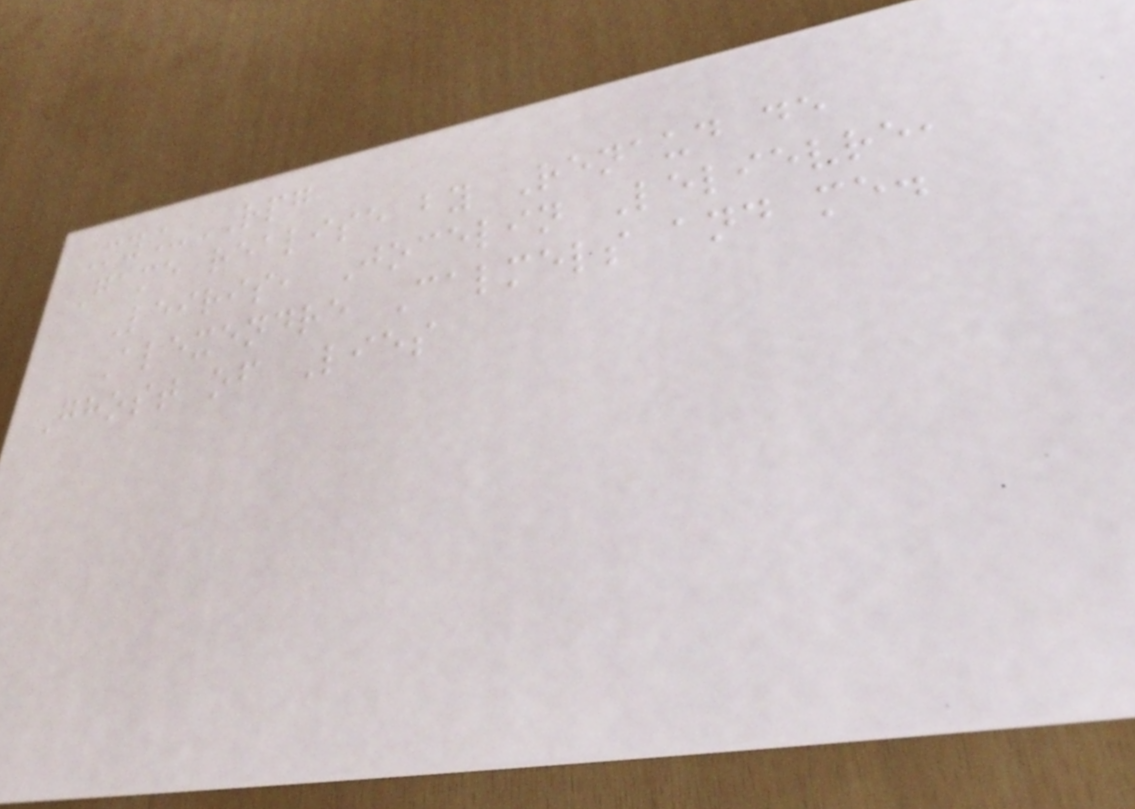My_RPG
Game realise by Renaud de
Leiris, Jocelin Lelievre,
Alexendre Calmels and me.
Ghost of Lies
